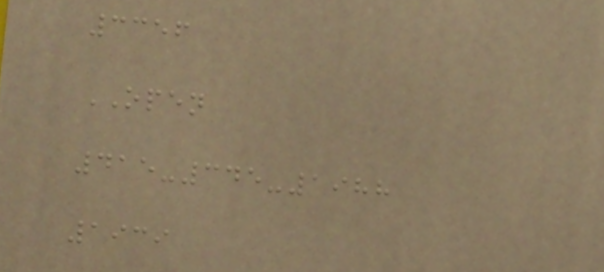3356
OPEN
415-345-1988
1939
